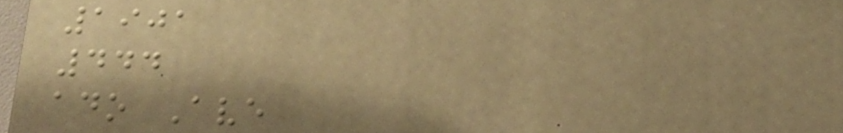1901
444
ado Ave
